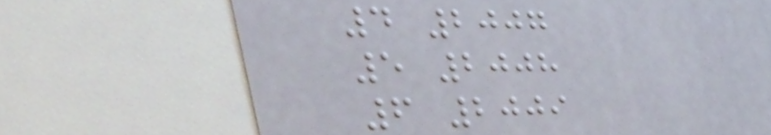4 2007
5 2008
6 2009
